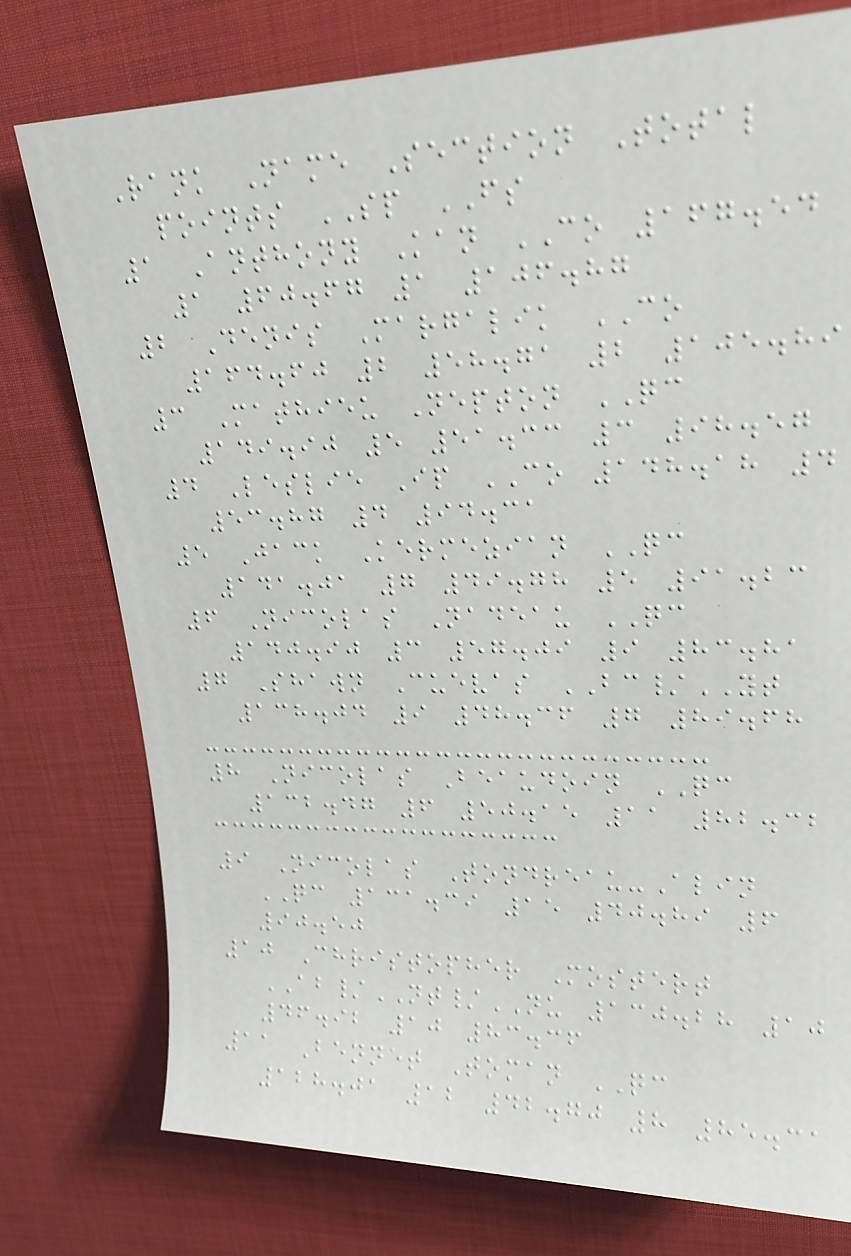Rank Name Section Total
points SP FS
1 Anthony Kan CO 167.54
1 60.67 1 106.87
2 Denis Margalik CO
164.60 2 58.71 2 105.89
3 Mathieu Nepton QC
149.90 5 51.33 3 98.57
4 Leslie Ip CO 148.18 4
53.87 4 94.31
5 Jack Kermezian QC
141.01 7 49.78 5 91.23
6 Nicolas Nadeau QC
140.90 3 57.09 9 83.81
7 Shawn Cuevas BC/YT
138.04 9 48.36 7 89.68
8 Nicolas Beaudoin QC
132.47 6 50.15 11 82.32
9 Nicolas Tondreau-Alin
QC 131.39 15 40.89 6
90.50
10 Christopher Mostert
AB/NT/NU 130.28 10
46.92 10 83.36
11 Bennet Toman QC
128.01 12 42.70 8 85.31
